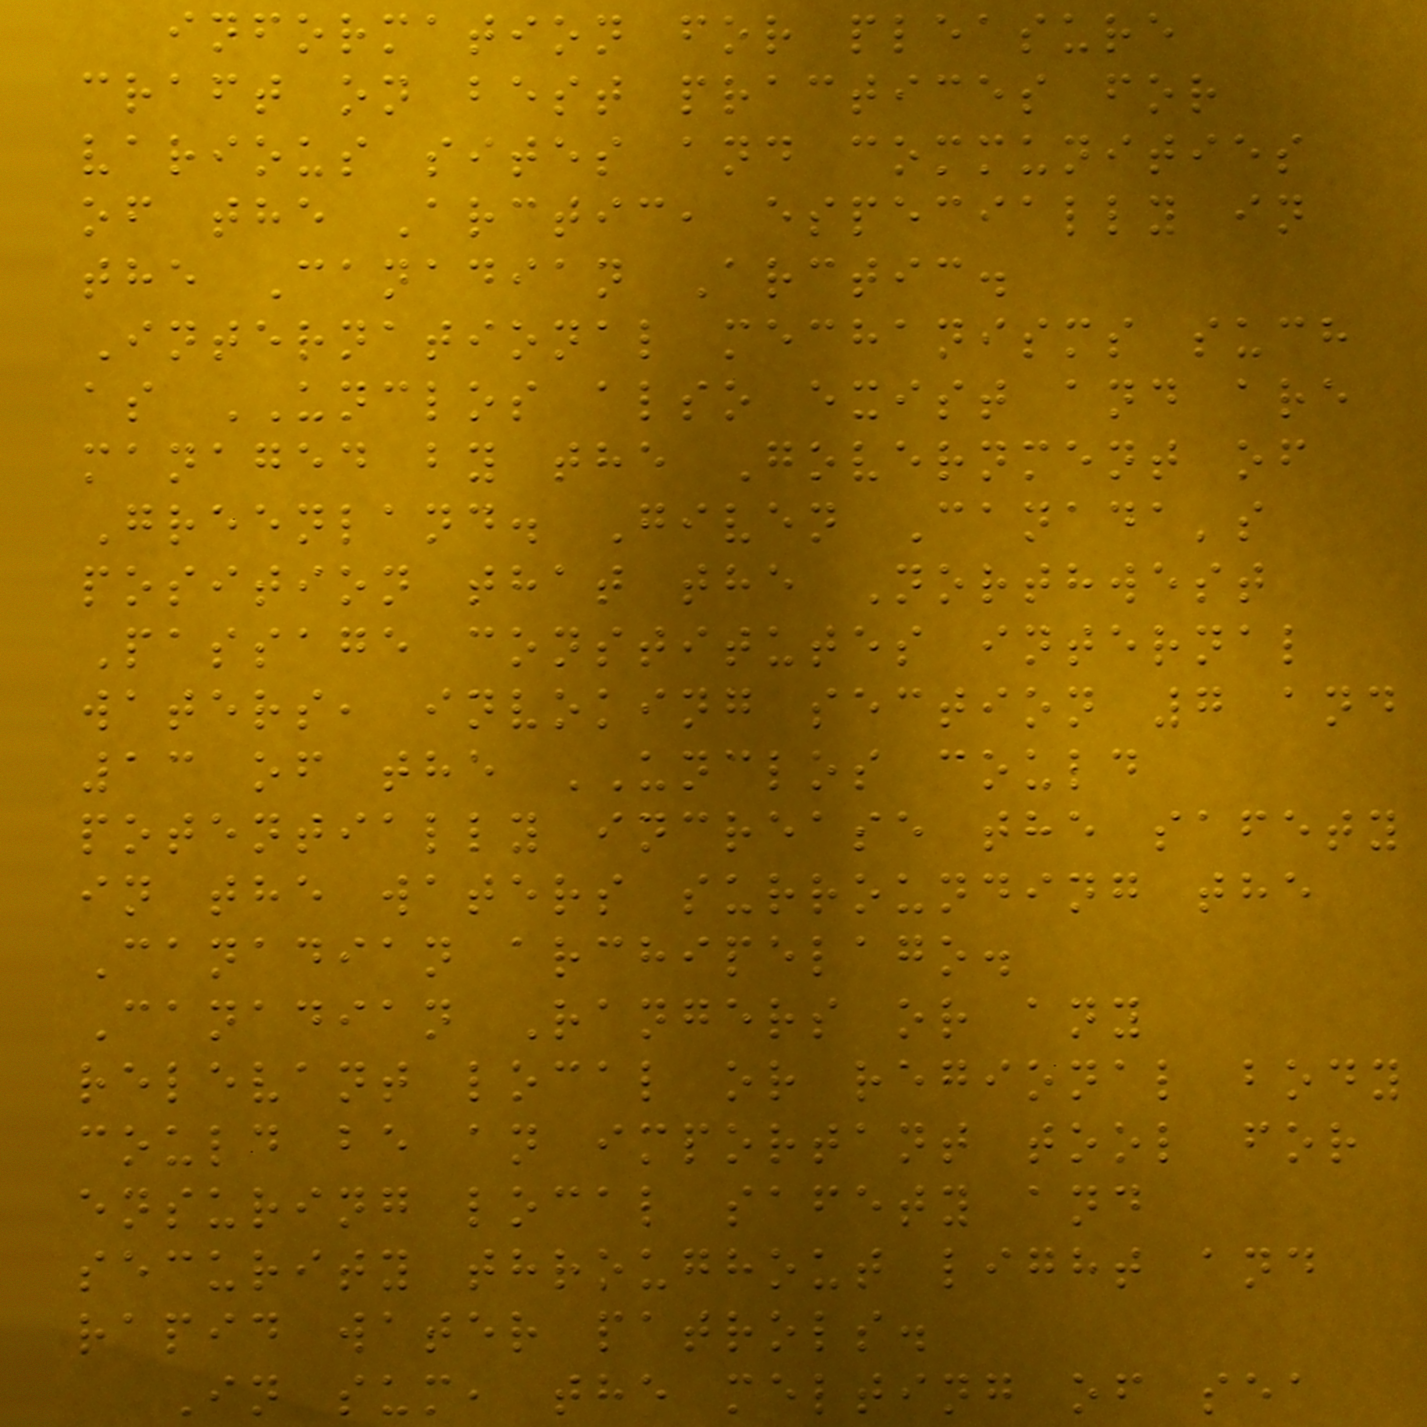information for pleasure
craft on best practices for
various sites and communities
of the Arctic, especially in
the Canadian Arctic.
International mechanisms such
as UNCLOS also exist and are
managed by the Government of
Greenland. Given Canada's
position that the Northwest
Passage constitutes internal
waters, invoking section 7 and
13 of the UNCLOS could
potentially increase the safety
in the waters surrounding the
Canadian archipelago.
Canadian Rangers or any
relevant local or regional body
could be an important tool for
ensuring local safety and
security throughout light and
rapid water patrols.
In sum, the melting of sea
